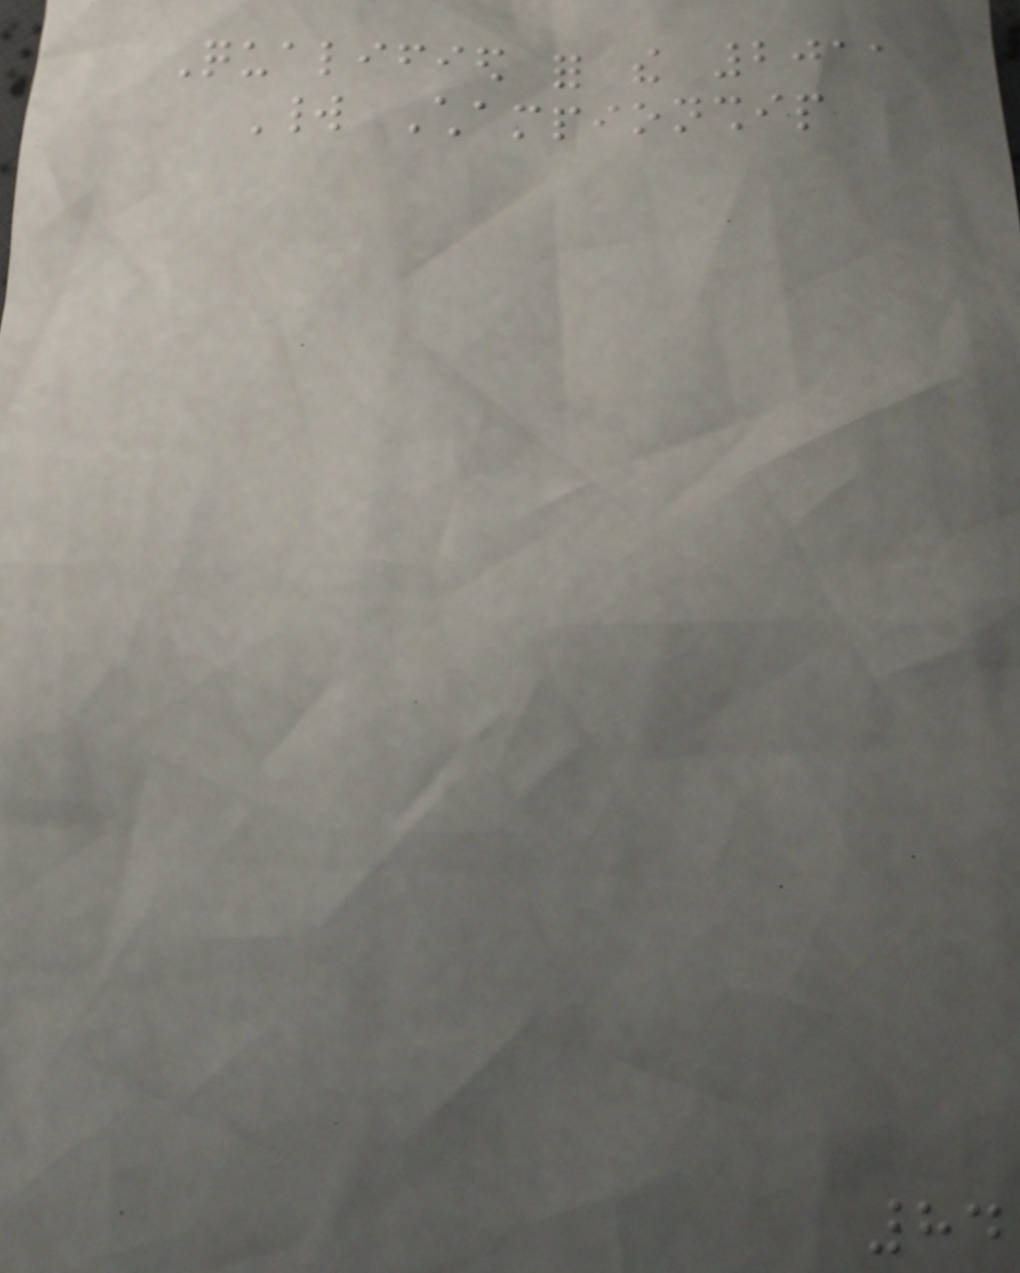Qualified for the 2011
World Championship
84
